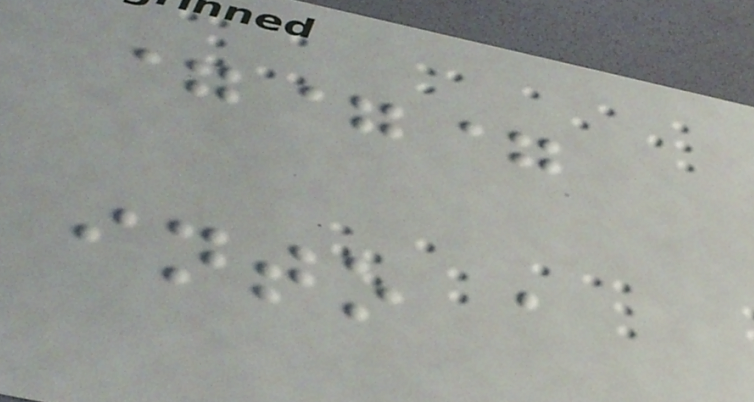===
into a
